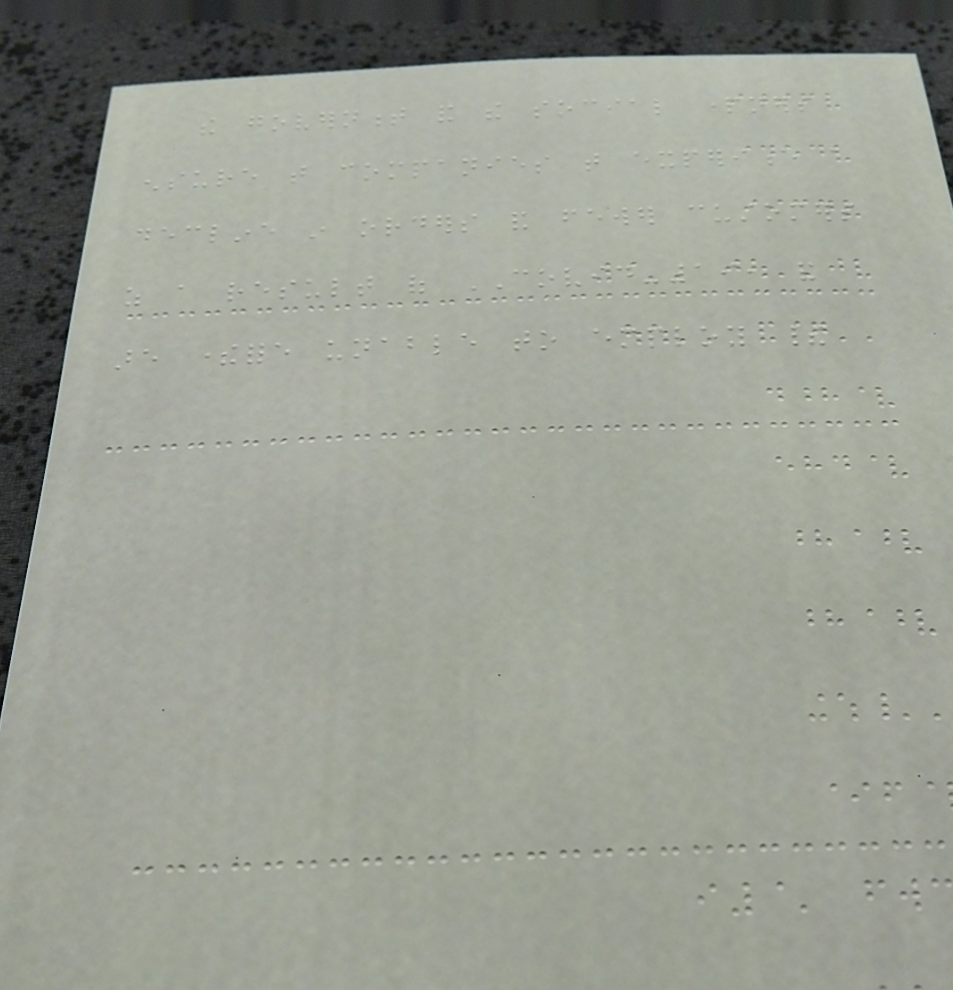the government and the social partners
ensure that companies that experience a
decline in orders and fewer customers
as a result of COVID-19, and
are therefore unable to employ their
